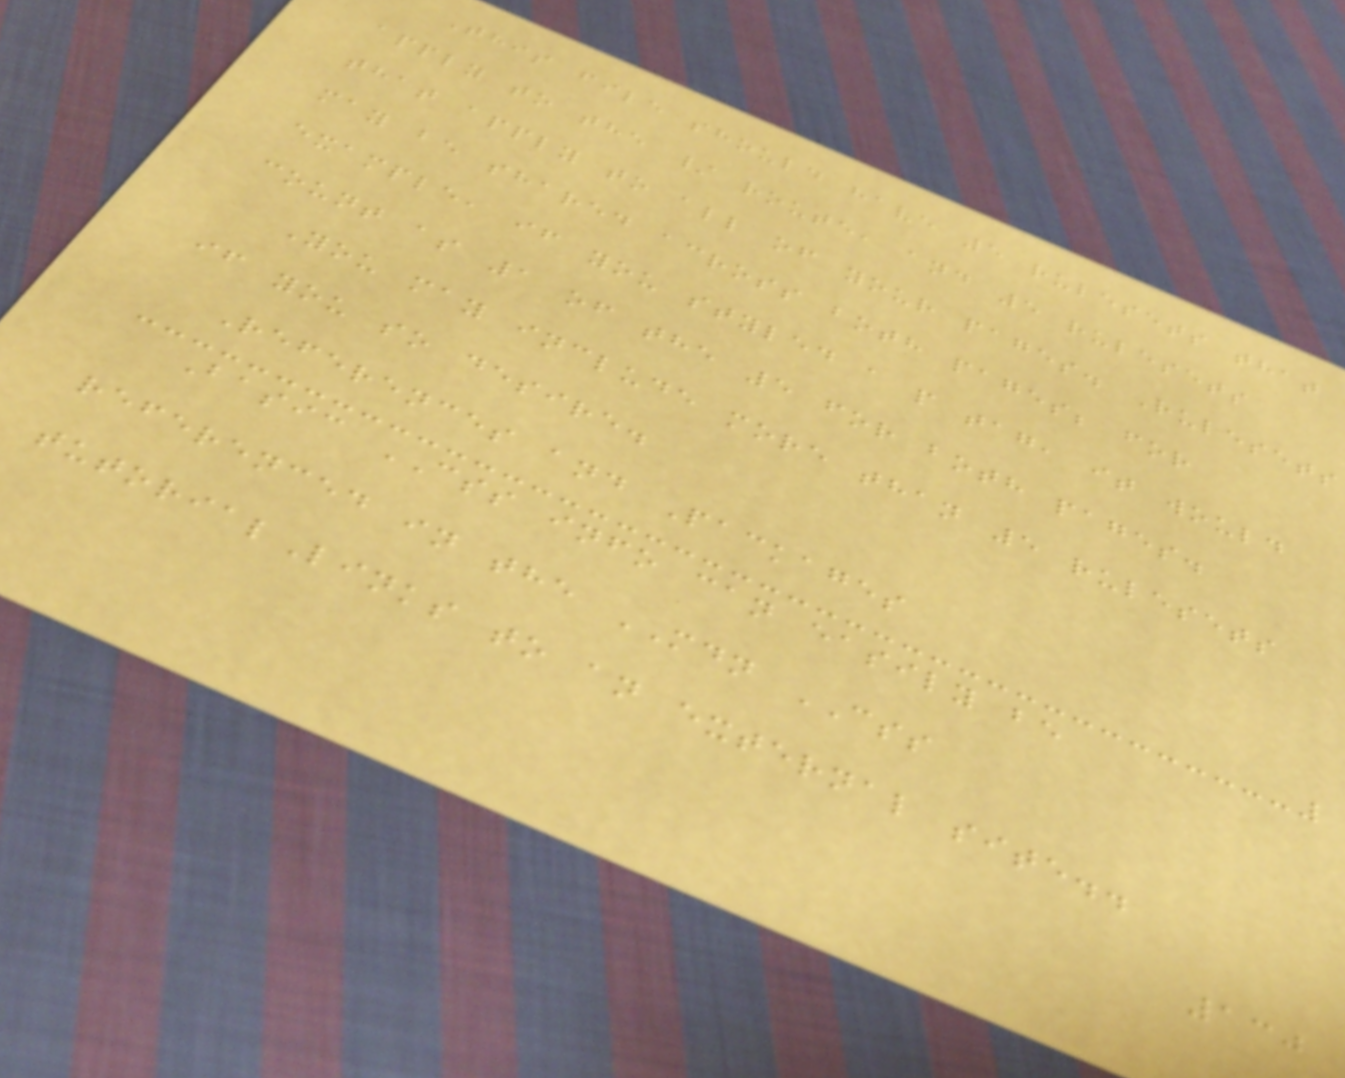This file should have 5 rulesets that
apply to the / route, and 5 rulesets
that apply to all of your pages. Rulesets
may be shared across both pages; for
example, if you styled a p tag, it would
count as 1 of the 5 for both pages.
You may include more than 5 rulesets
if you so desire.
References and Packages
Basic CSS info can easily be
referenced in the MDN CSS
tutorialLinks to an external site..
130
